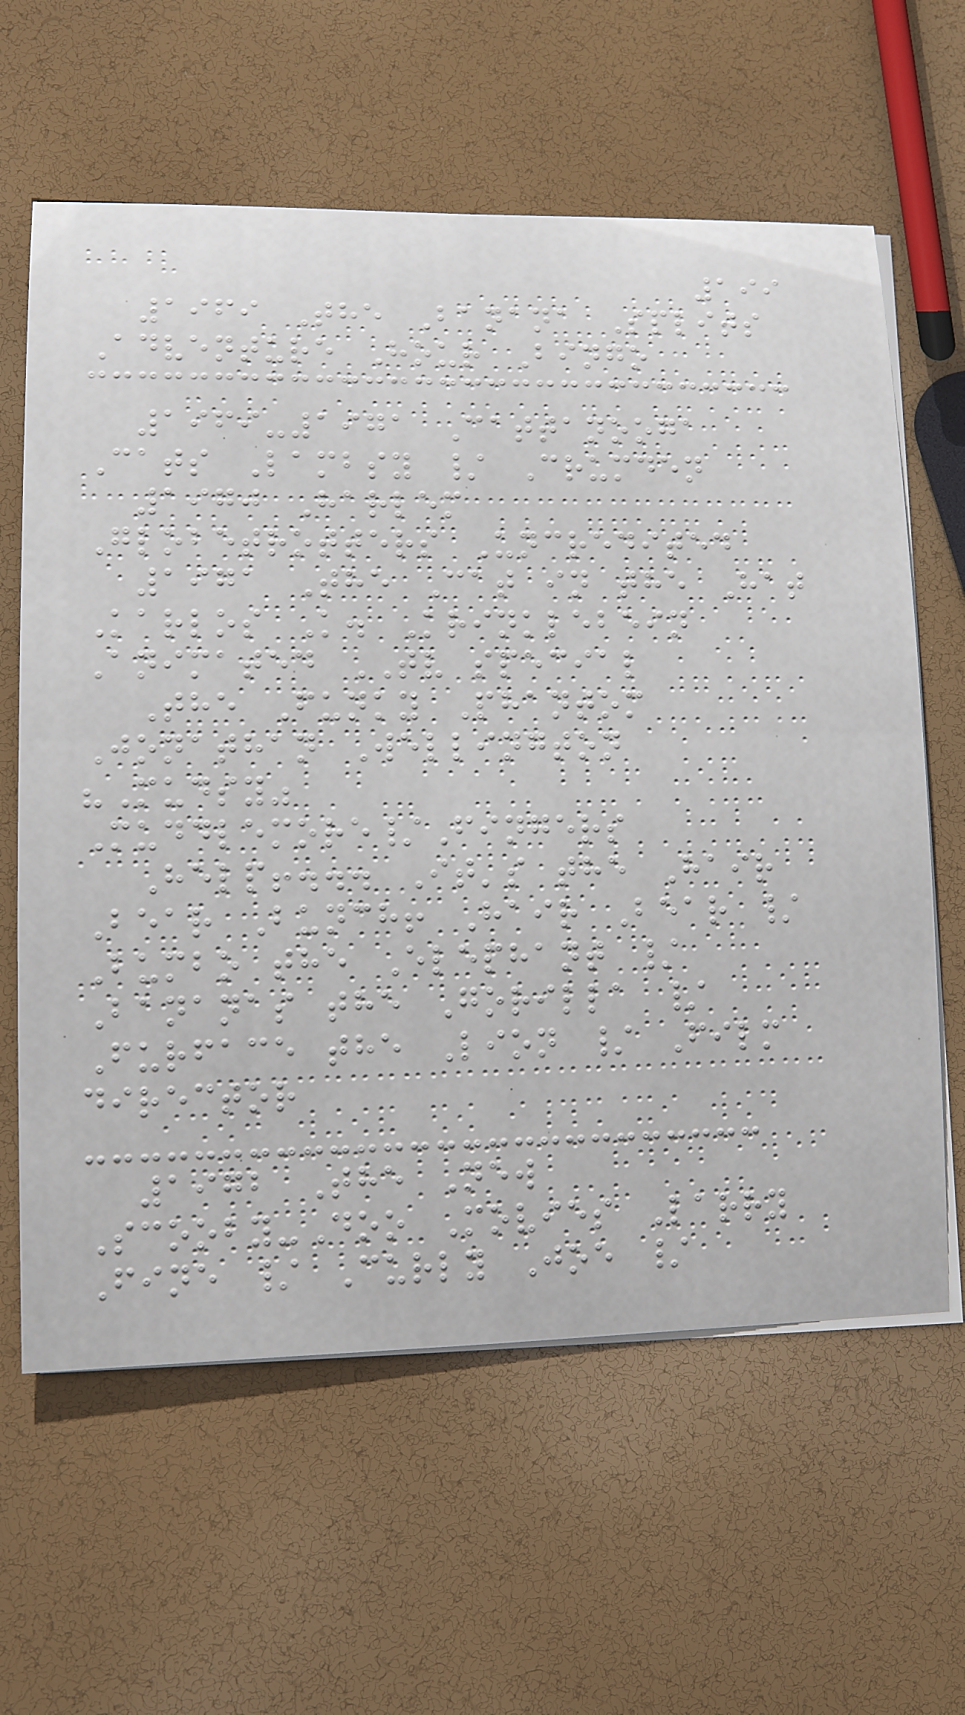199
1969 The Banana Splits
Adventure Hour Bingo
1969-1971 Cattanooga
Cats Lambsy / Crumden
1970 Harlem
Globetrotters Uncredited
1971 The Cat in the Hat
Karlos K. Krinklebein
Animated TV special
The Funky Phantom
Jonathan Wellington
"Mudsy"
Muddlemore/Fingers
Help!... It's the Hair
Bear Bunch! Hair Bear /
Bumbo the Elephant /
Bananas the Gorilla /
Furface the Lion / Film
director
1972 The New
Scooby-Doo Movies Larry
Fine / Curly Joe /
